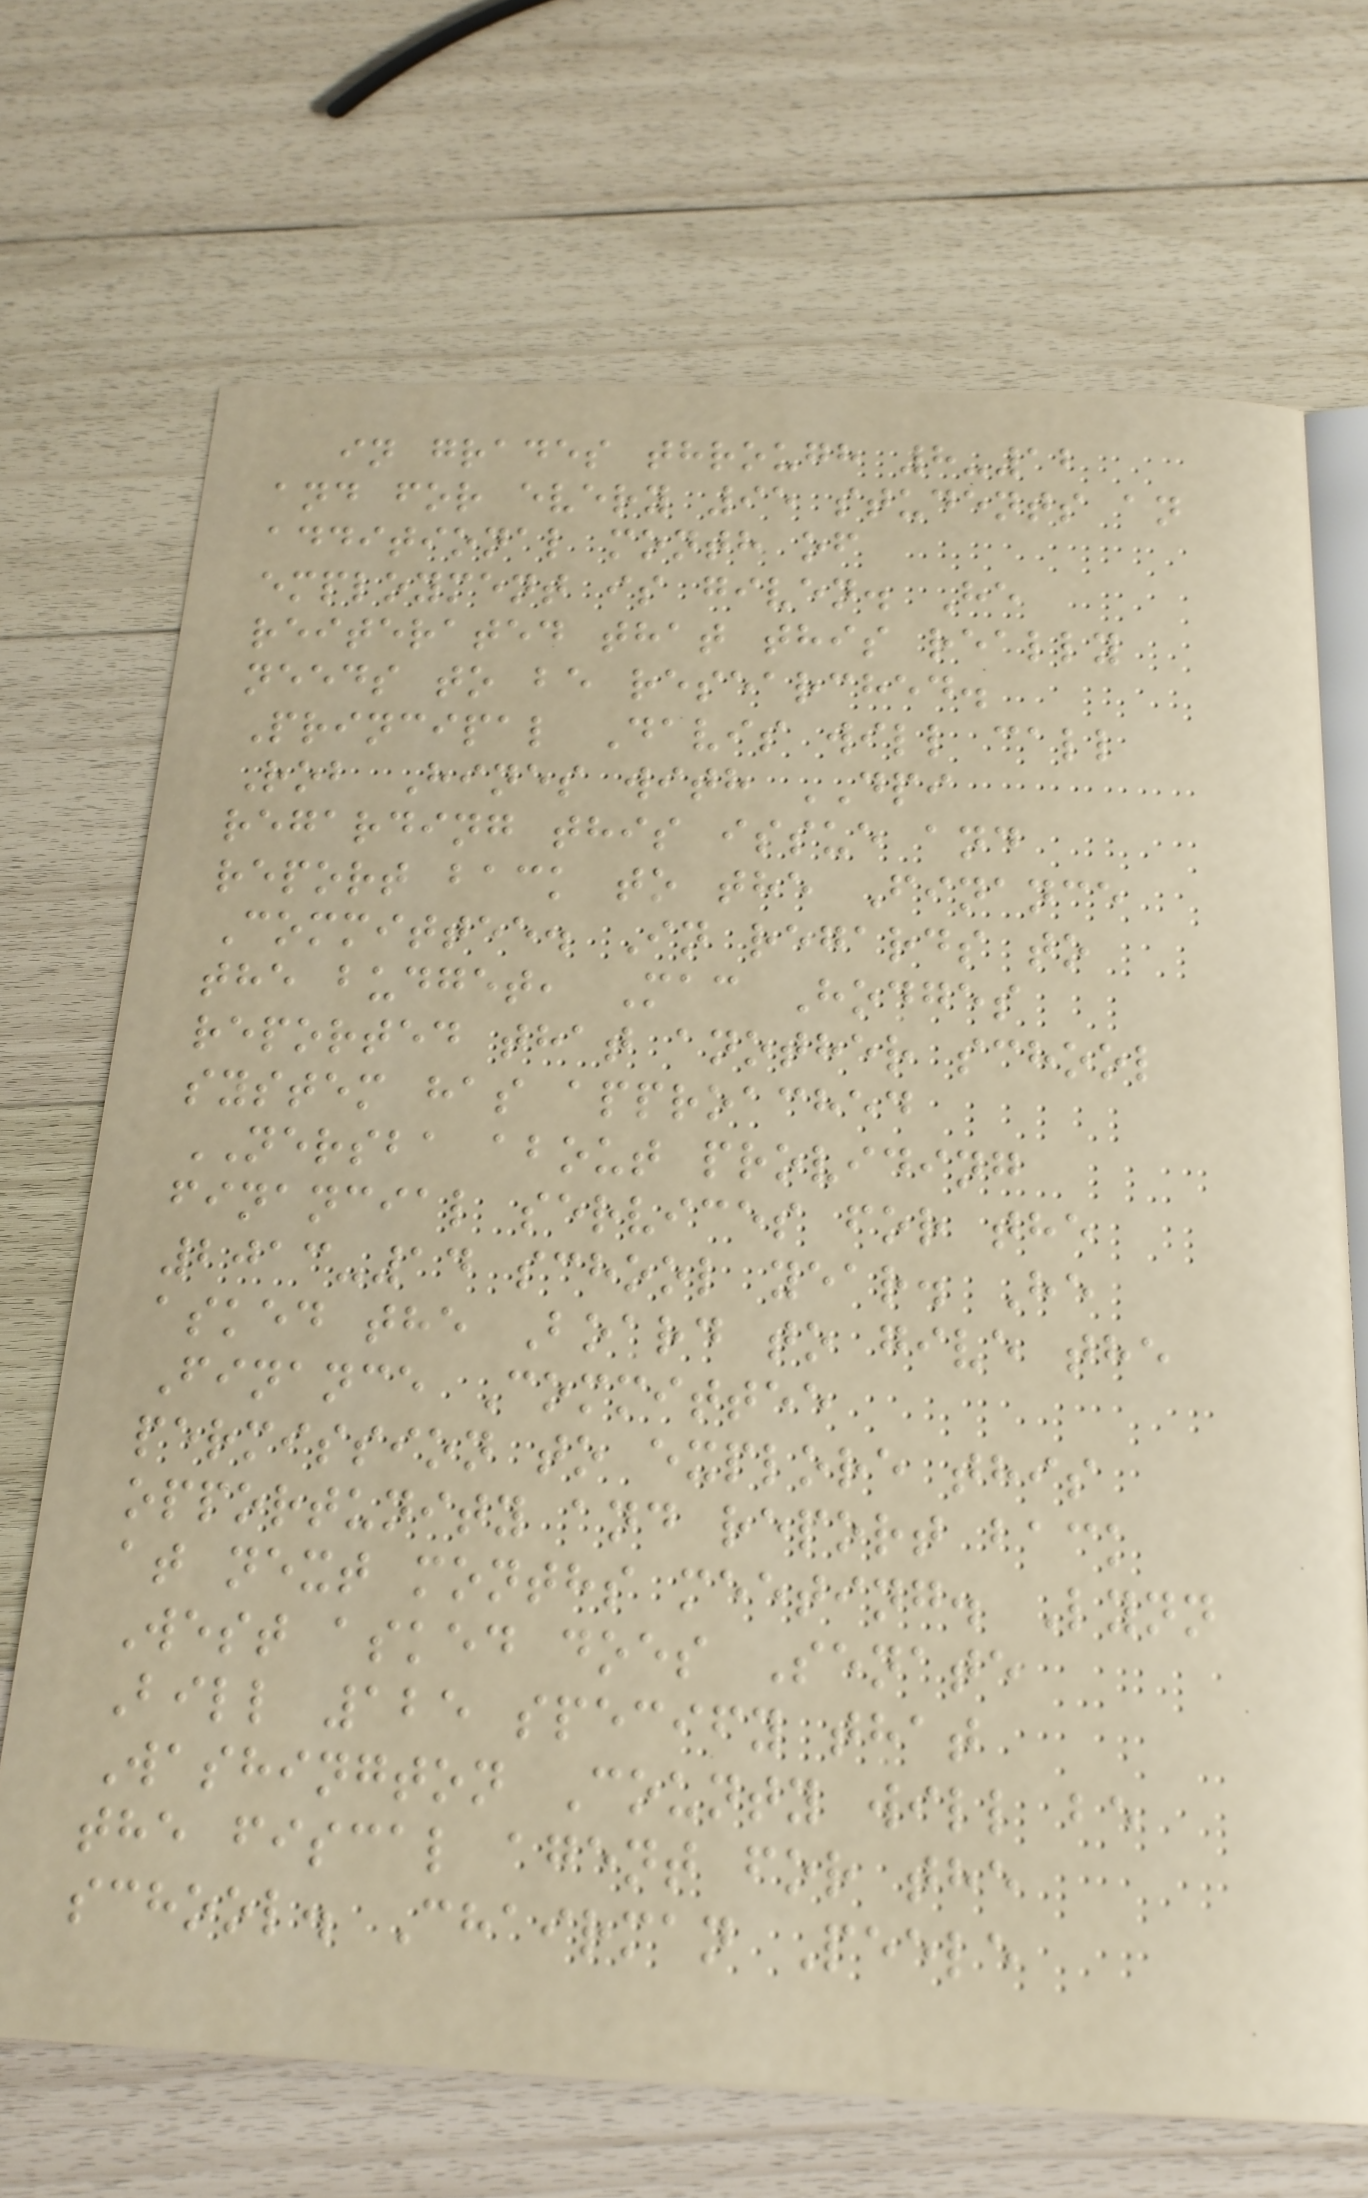in grades through 8-12
and for every 95 students an
additional month of
employment is given. He
reiterated that this really
needs to be researched.
Principal Davis will call
Rob Hines with DPI
regarding this issue and
report back to the Finance
Committee. In regards to
the budget, Mac Hodges
reported that another school
system has approached
NERSBA about providing
financial services for the
2013-14 school year. He
asked the Board to give the
Finance Committee
permission to explore this
opportunity and report back
at next months meeting. Lynn
West asked does Senate
Bill 125 specify that
Washington County will be
the fiscal agent for the
school. Chairman Peele
